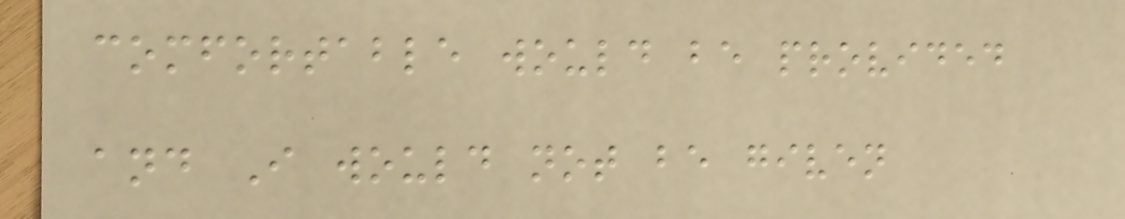comfortable would be provided
and I would not be given
